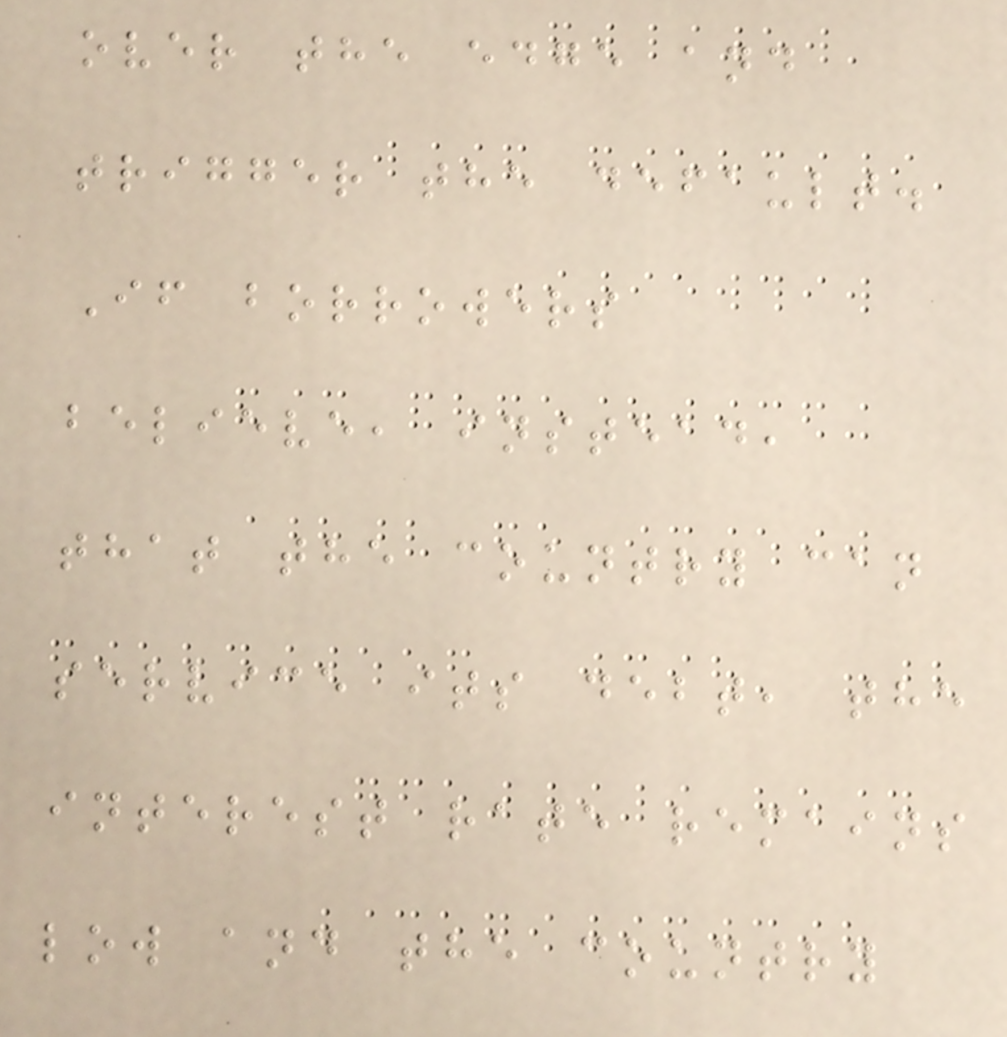over the edge and
trigger the default.
If borrowers
believe, instead,
that the country can
service its debt, the
interest rate remains
low and the country
